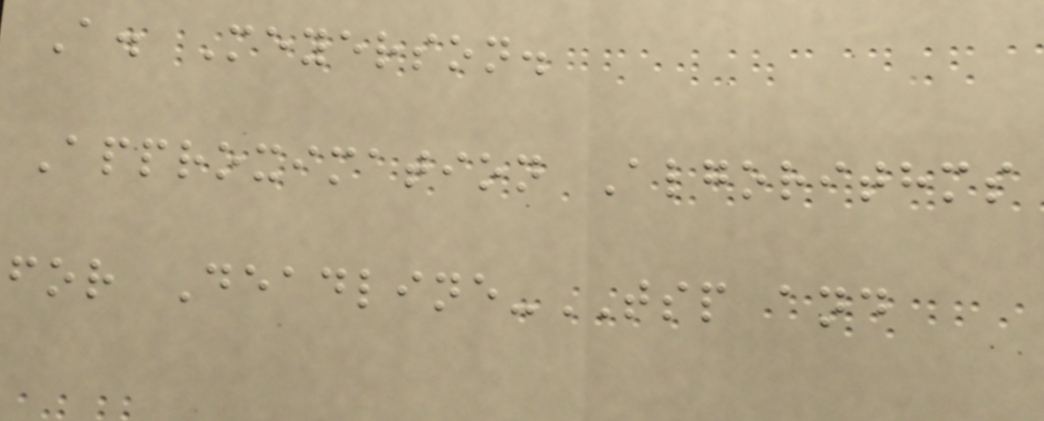A. Meyerson.
Approximation Algorithms
for Deadline-TSP and
